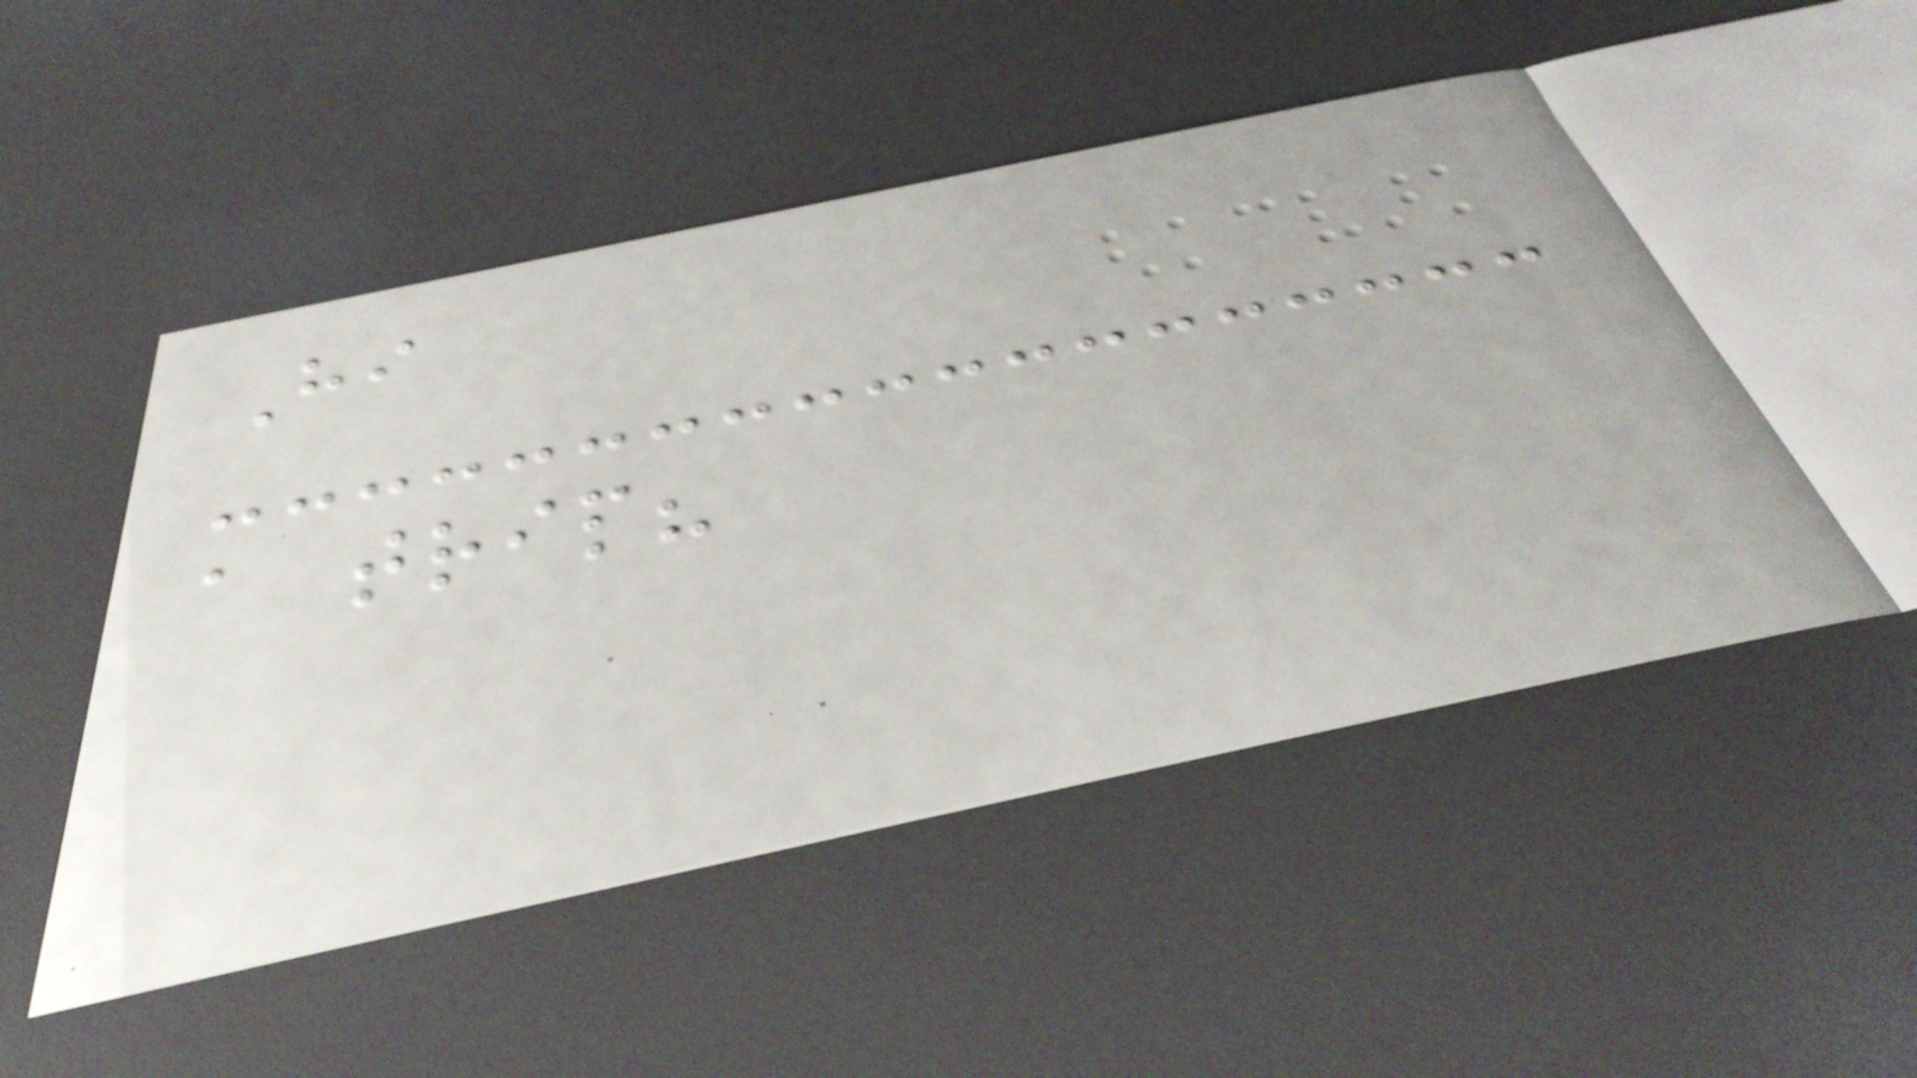Hi
a trip?
